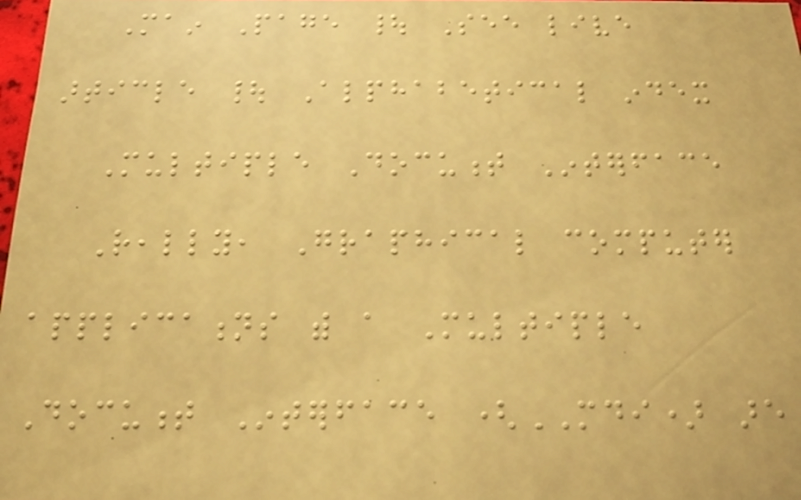Main Page | See live
article | Alphabetical index
Multiple Document Interface
Really, Graphical computer
applications with a Multiple
Document Interface (MDI) are
